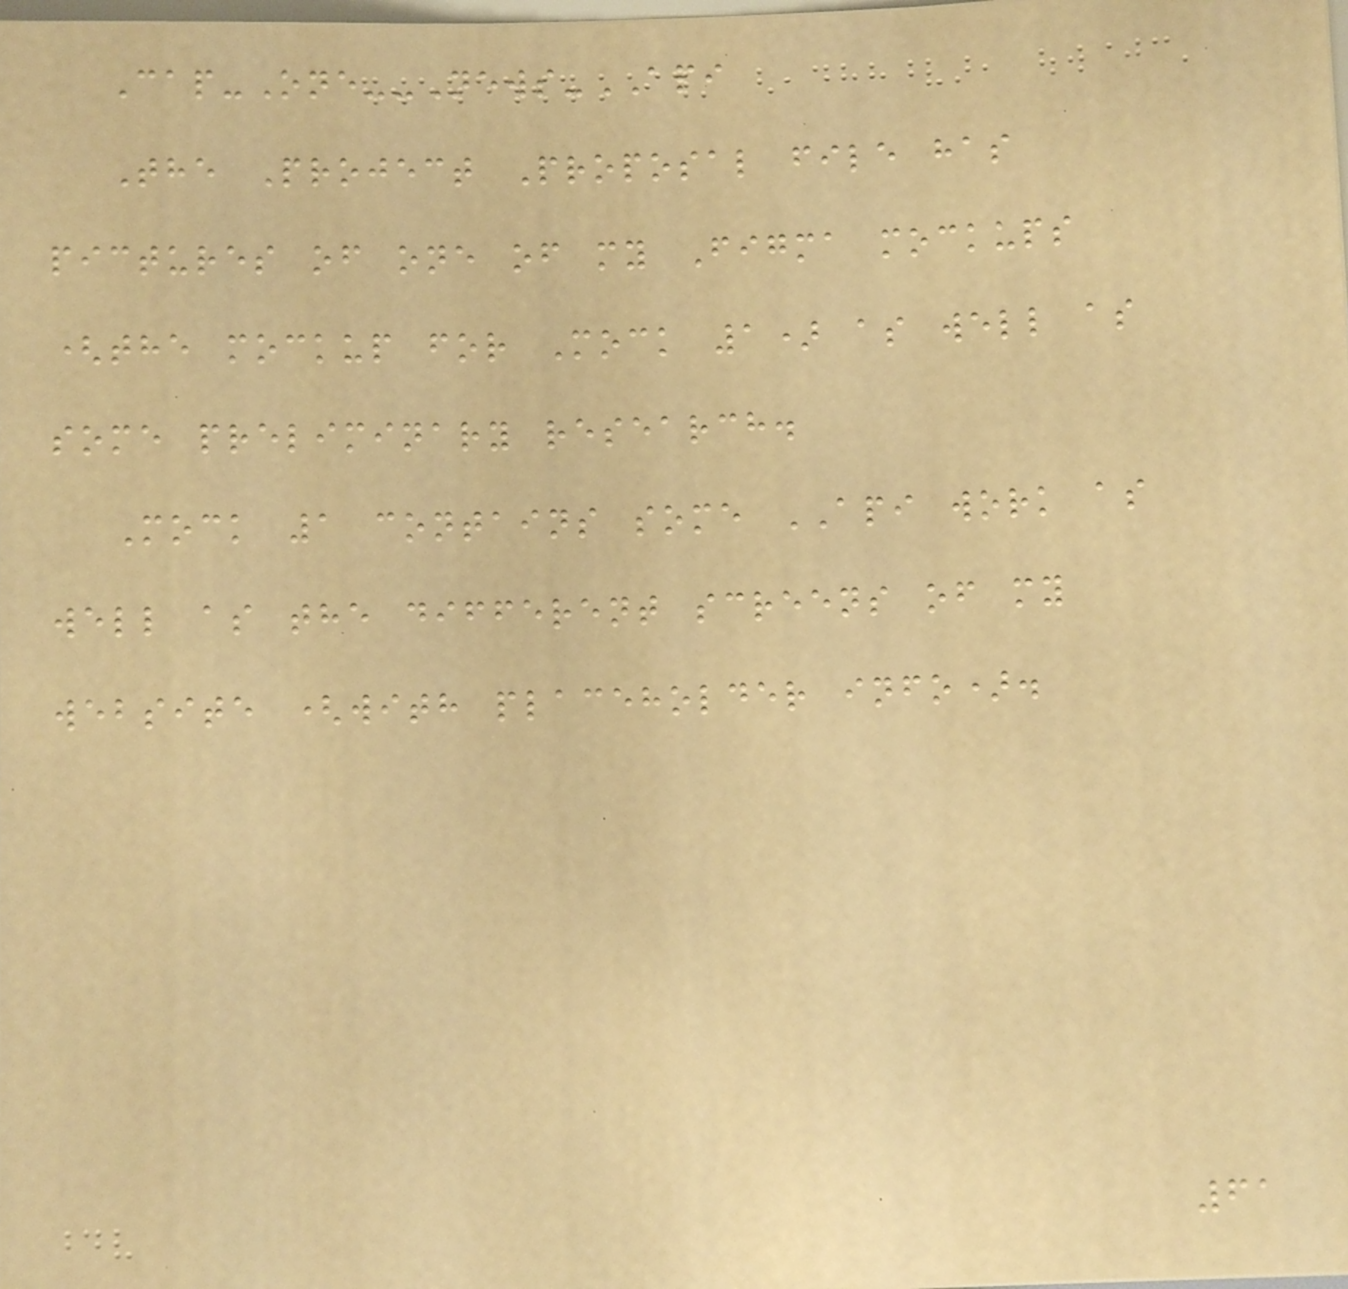Cap-One--News-API
The Project Proposal file has
pictures of one of my Figma mockups
(the mockup for Mock 1) as well as
some preliminary research.
Mock 1 contains some API work as
well as the different screens of my
website (with placeholder info).
61
